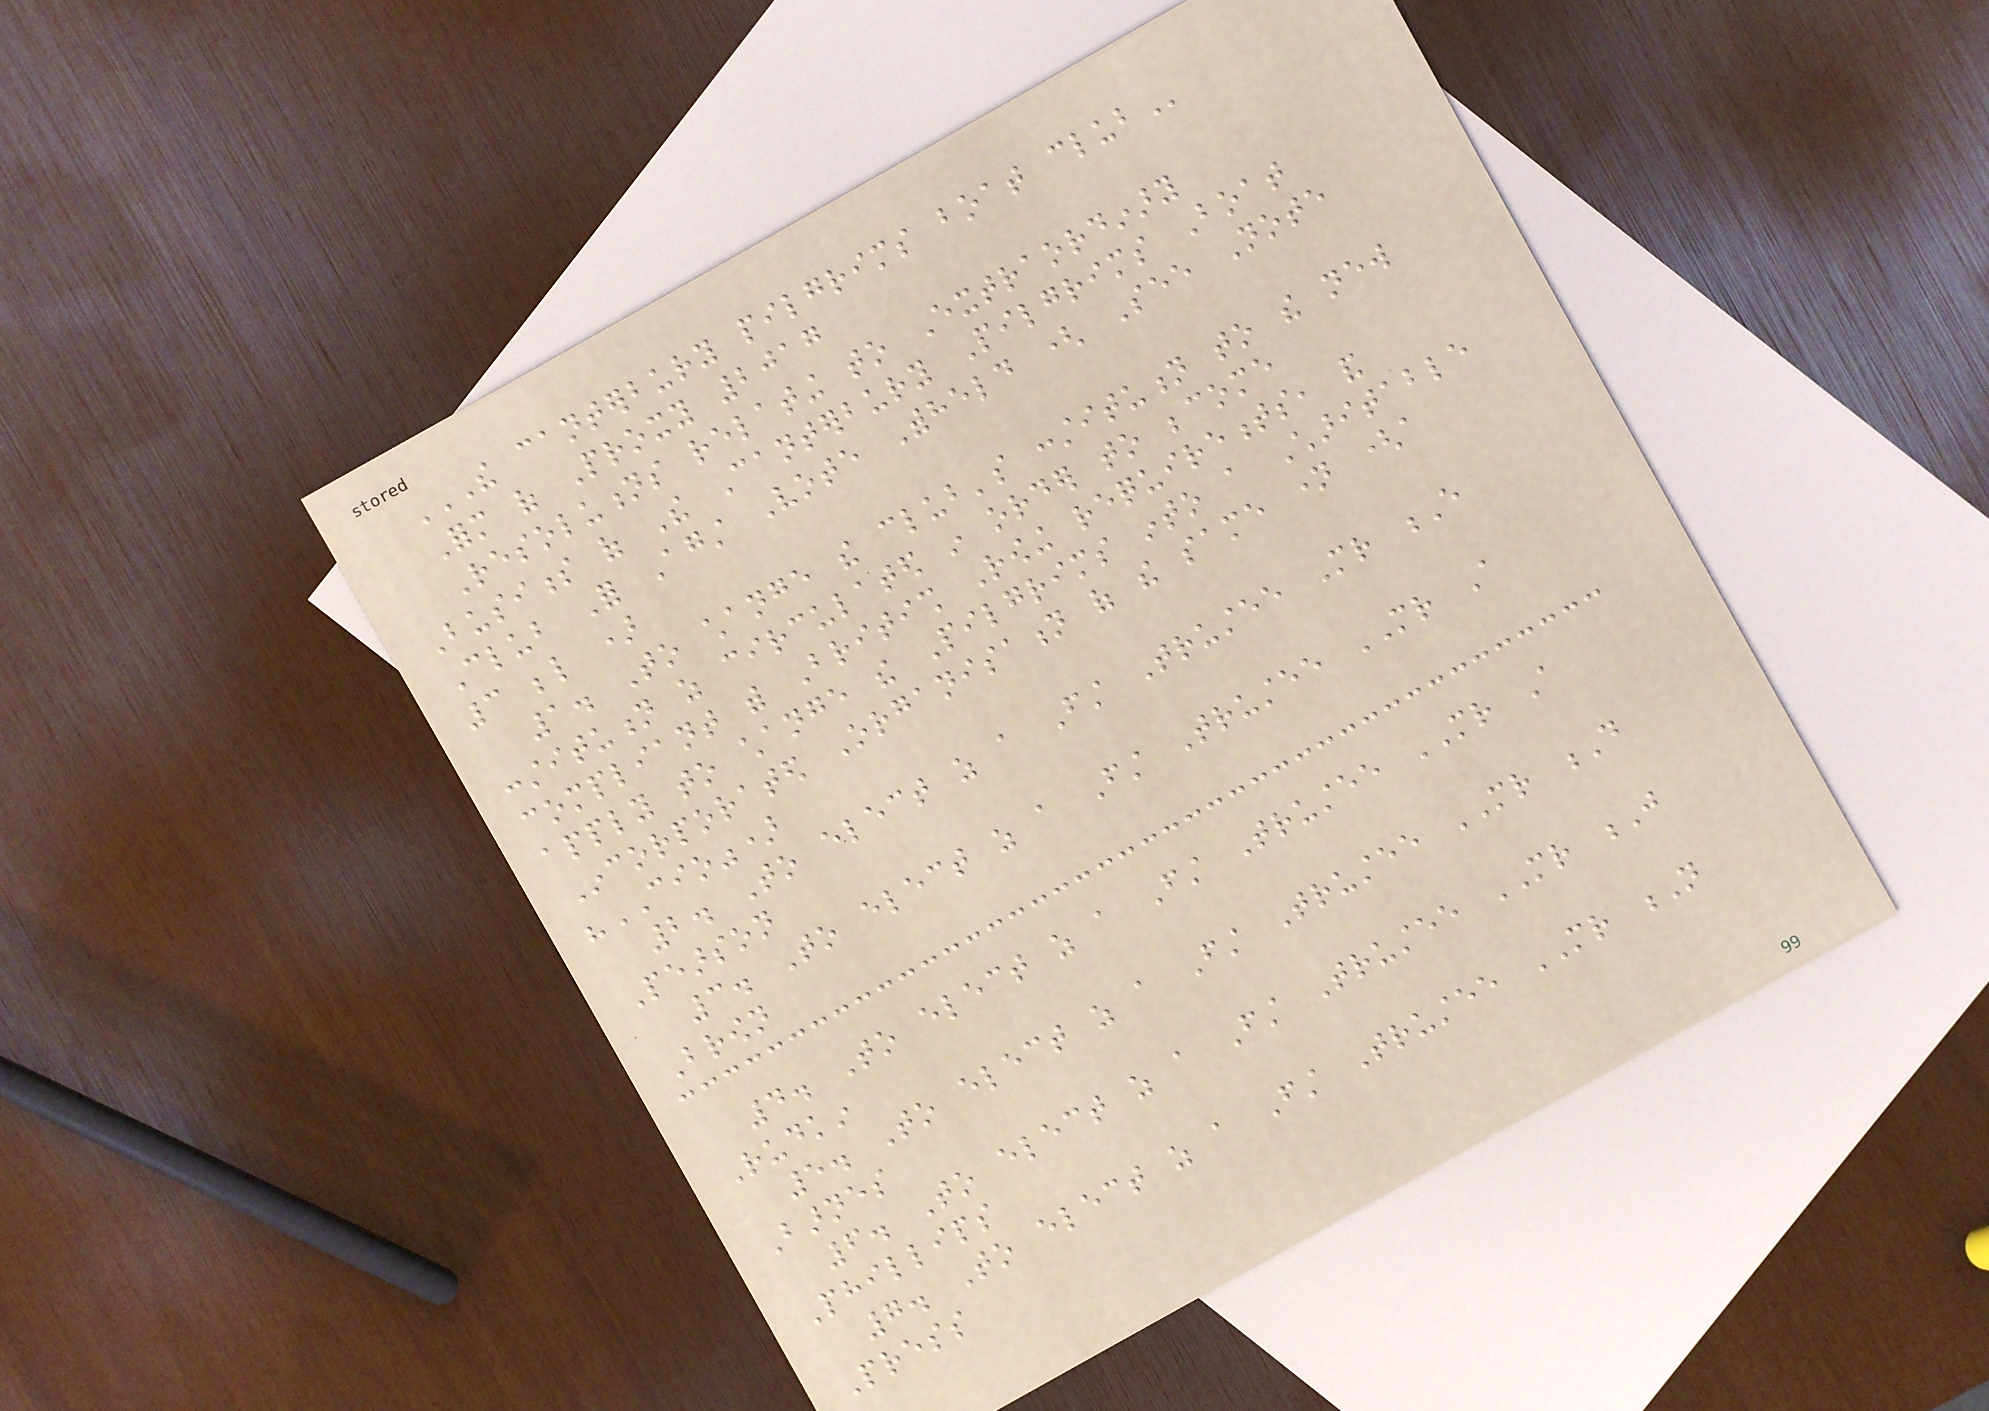THE CANTERBURY PILGRIMS BOAT CLUB
Form of Proxy 2017
Resolutions relating to Extraordinary
Business of The Canterbury Pilgrims Boat
Club For Against Vote Withheld ( See Note
3 below )
1. To change the club's constitution to the new
constitution as circulated in order to become
compliant with British Rowing requirements, and
apply to change the Pilgrims into a Charitable
Incorporated Organisation of the same name (a
"CIO")
2. To elect as a First Trustee Mr E
Pearson
3. To elect as a First Trustee MR A
Brown
4. To elect as a First Trustee MR A
Rudkin
5. To elect as a First Trustee MR D
Barnes
6. To elect as a First Trustee MR J
Phillips
7. To elect as a First Trustee MR N
Press
